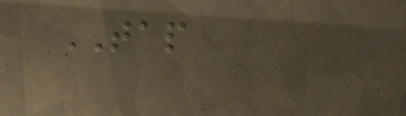TAP
